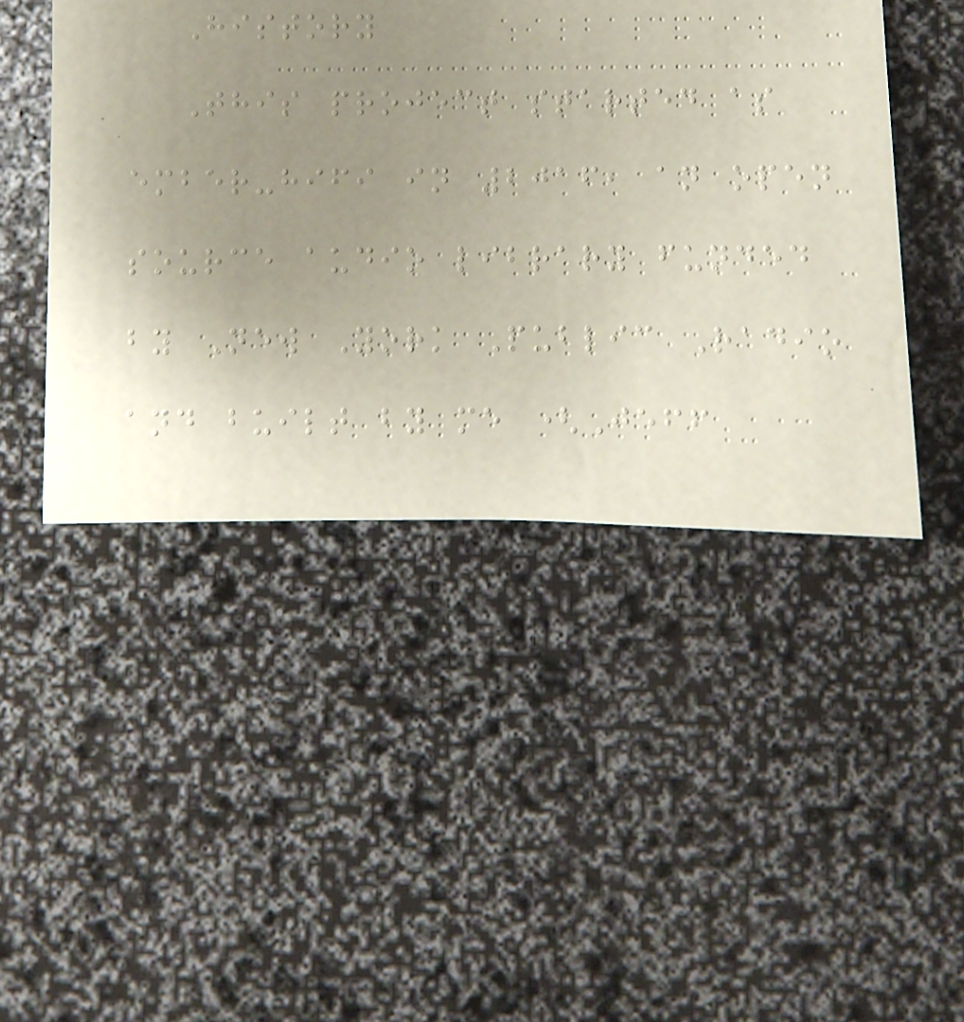History
This project started as
ember-hifi in 2016, an open
source audio library funded
by New York Public Radio
and built by me (Jeff
